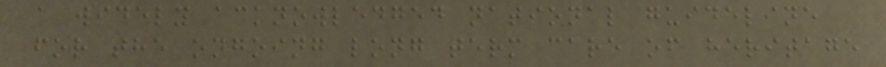a widely acknowledged national guideline
for the ongoing long term care of heritage
